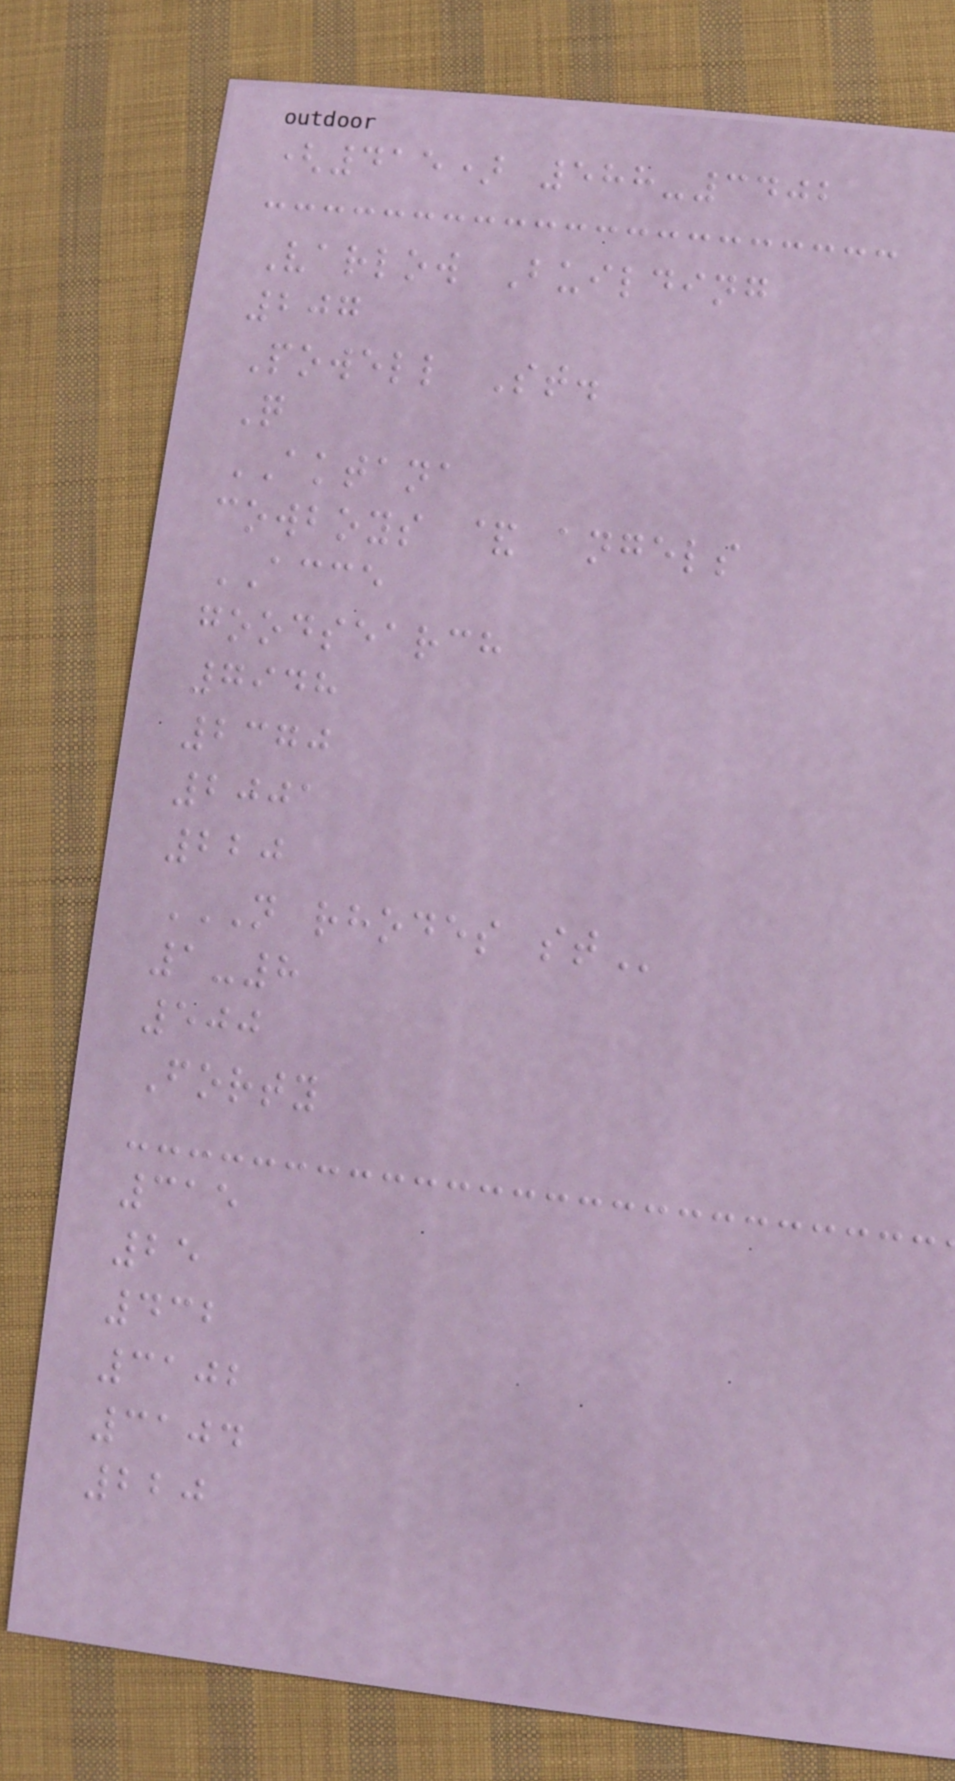(415) 588-3402
Varlow Building
207
Powell St.
Q
AKTANA
cowboys & angels
ACCE
goodsearch
7948
2370
2001
220
N RHODES ST
1-8
500
Forty
315
25
432
3102
3104
220
